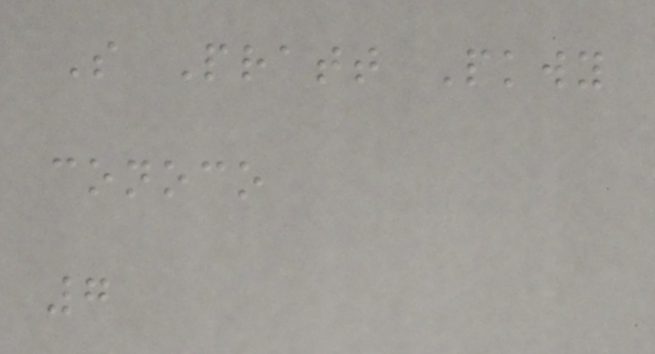S Pratt Pkwy
conoco
7
